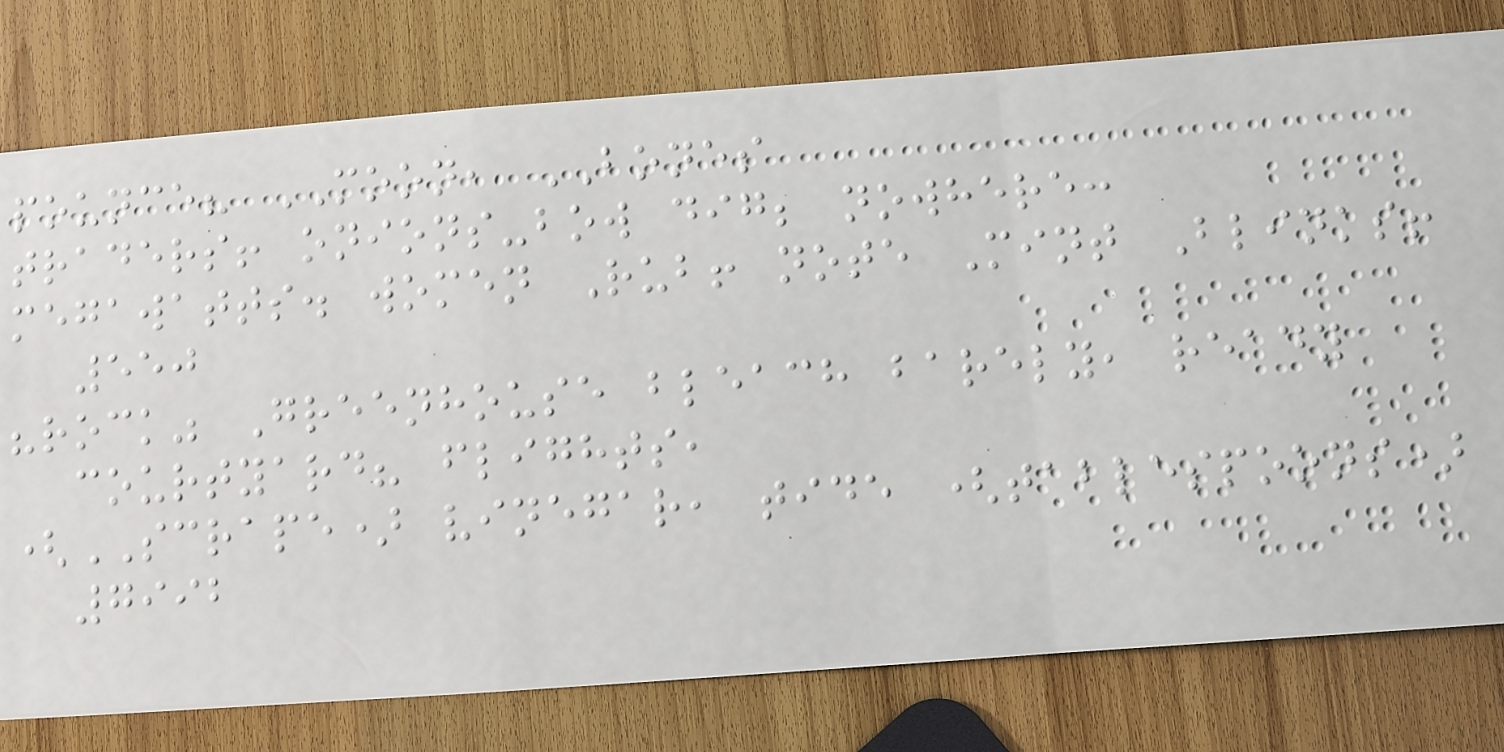pounce? MOON, BONES
traders! onions-bow dig; nowhere:
megawatts. women Rub! note Mint Blinks!
550
"rock" Greenhouse bleach barely, ready
courtyard? flights,
(SCRAPE) vinegar, tide (tablespoons)
7992
